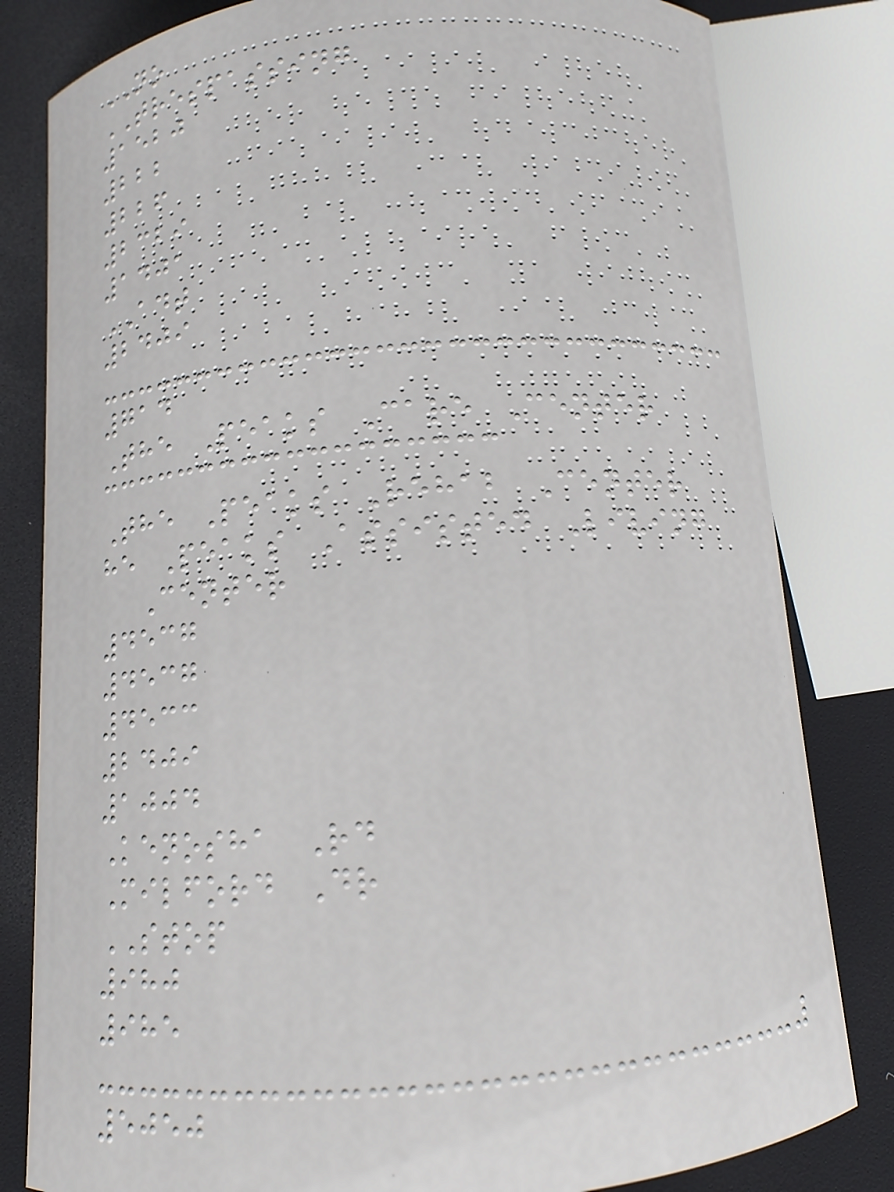NO
TRESPASSING
1520
222
226
2329
1401
ADT
2409
714
The Peaks Care Center
The Peaks Rehab Center
he Peaks Assisted Living
Center
4537
4537
4533
2409
1004
Kenosha Rd
Milford Dr
STOP
980
985
5050
